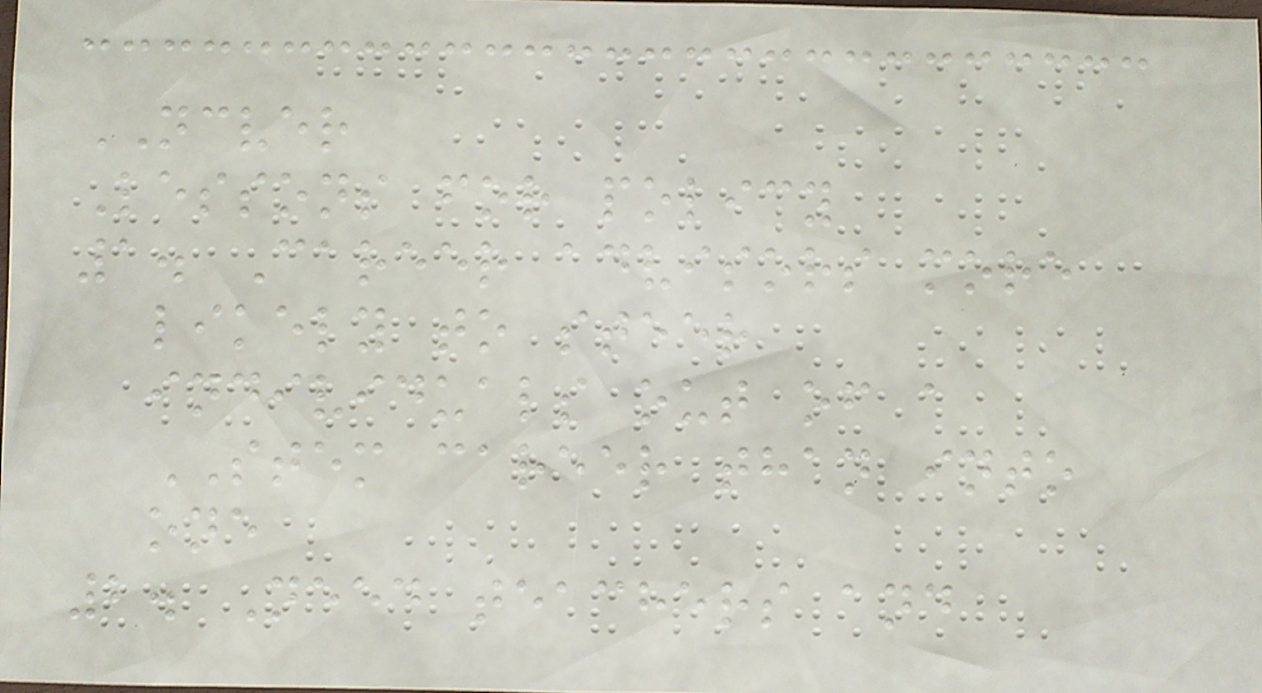NCVER
Lessons for policy
1. Career advisors more
likely to steer
individuals out of a
STEM career than into
one
2. Need teachers and
